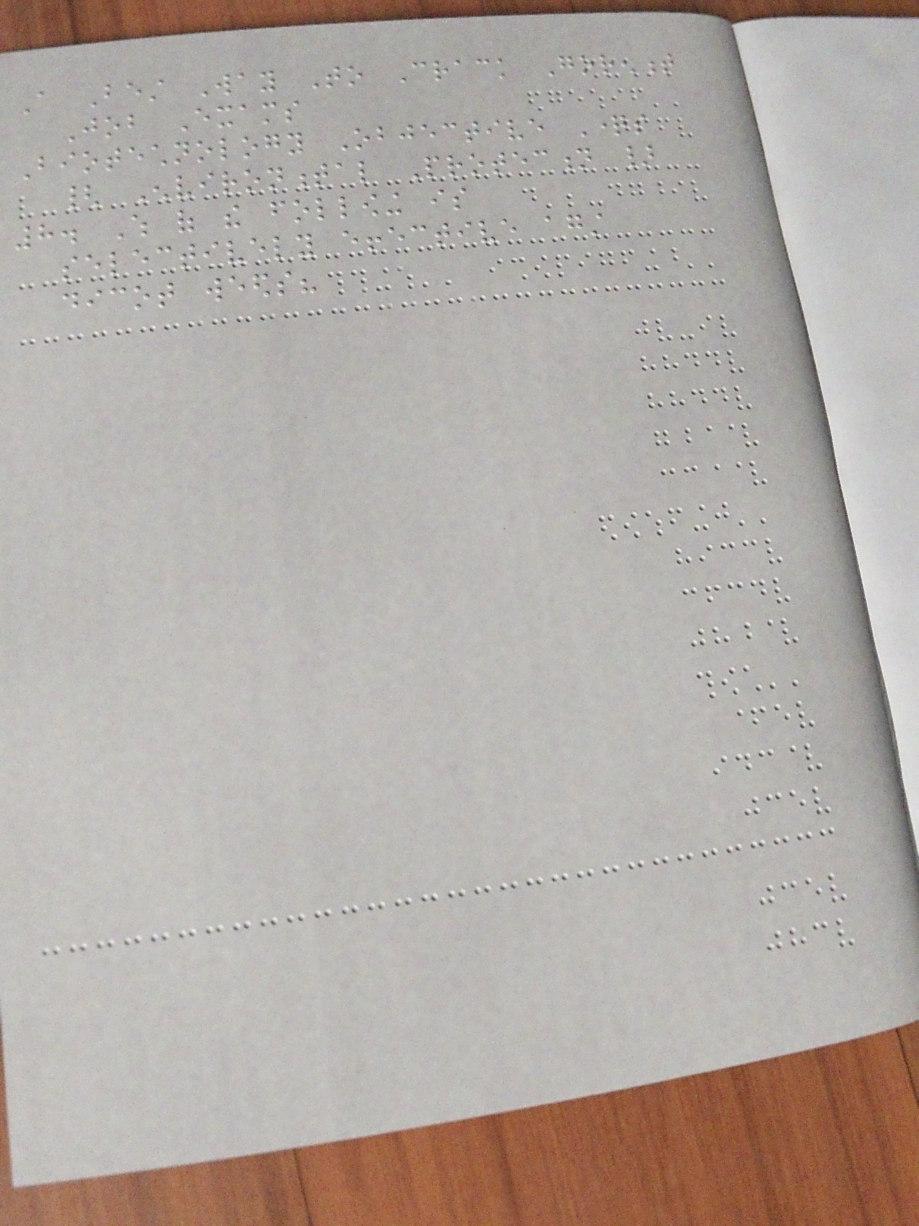A Best Way To Crack Gorenment
Job Exams
Biotechnology Objective Questions
{ Environmental Protection }
8. Which of the following is
selectively effective against
dicot weeds?
